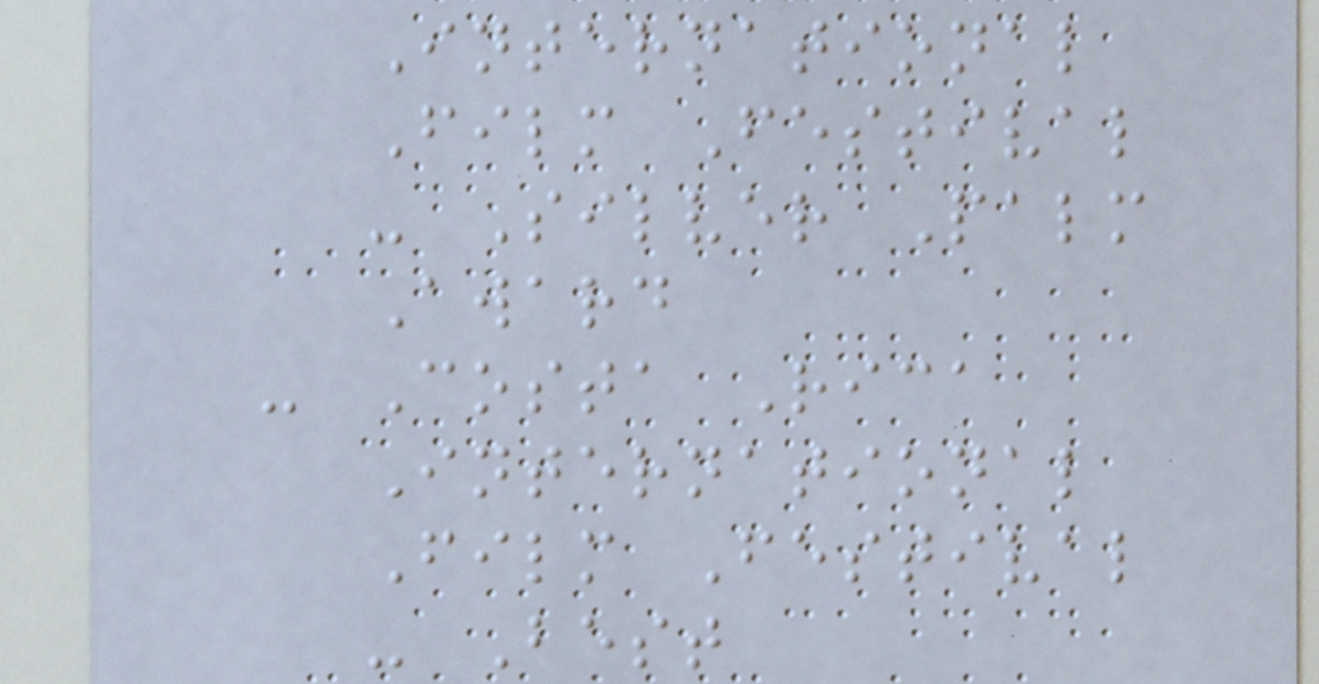International
Film Festival
- Silver Palm
Award
- Costa Rica
International
Film Festival
- Best
